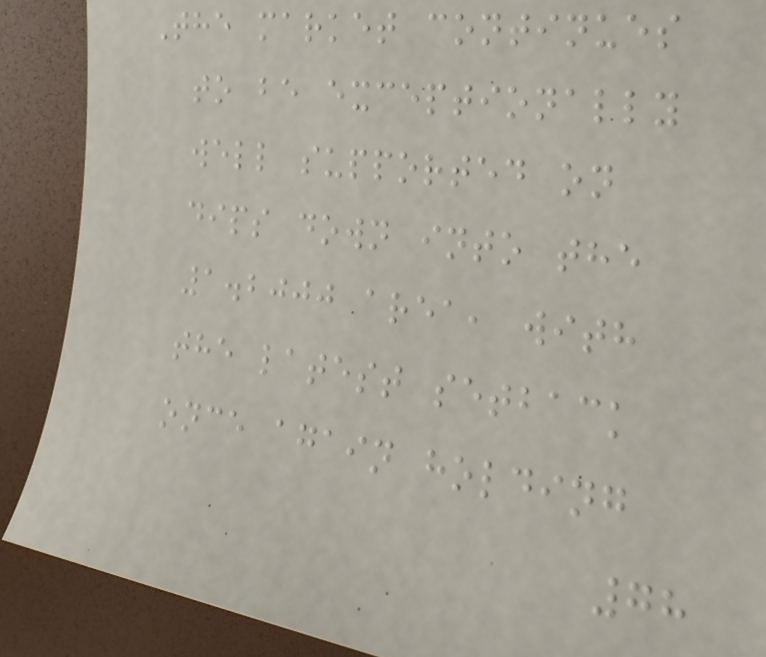The market continues
to be exceptionally
well supported on
dips down into the
1.2000 area, with
the latest setback
once again holding
78
